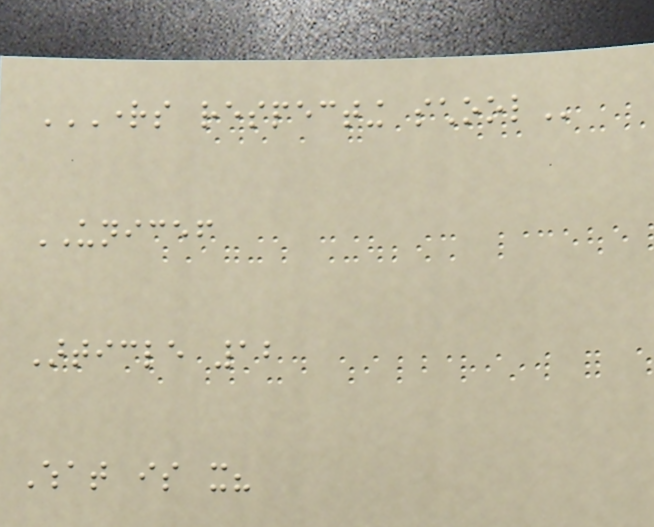RIGHTS RESPECTING SCHOOL
UNICEF
Article 12
What is it?
